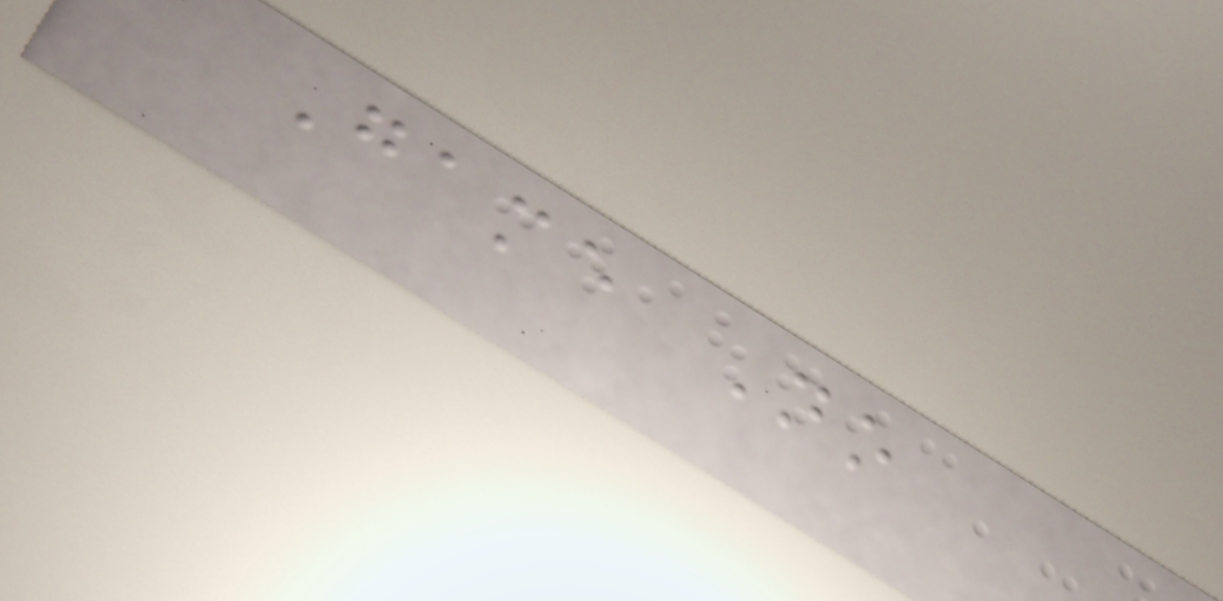Game No
